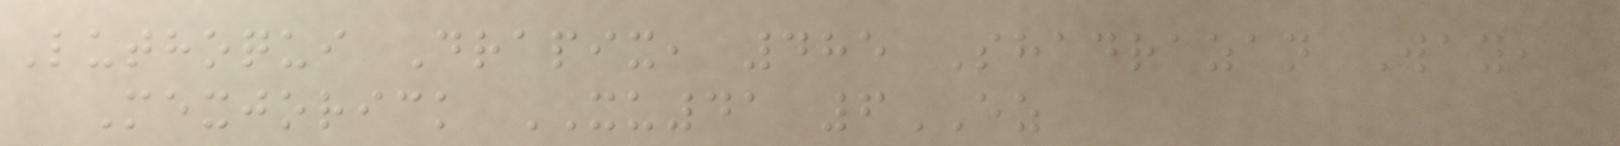Luthoqui Drapix, 485 Shadrazan Way,
Mexjorick XU41 6EZ
